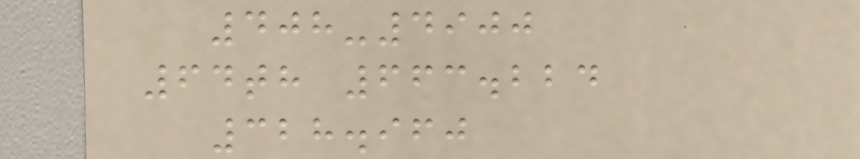408-4900
64th 663.224
328.960
